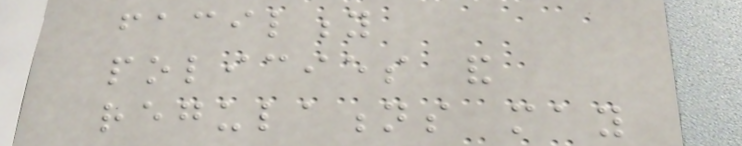facility
policies and
regulations may
